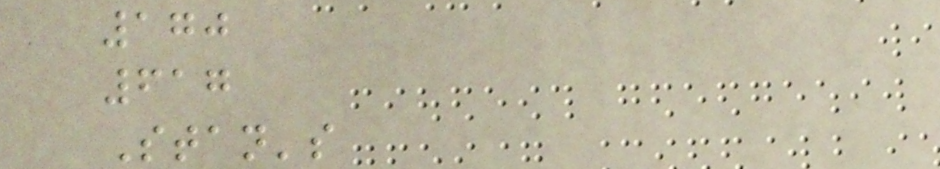170
617
Stan's
